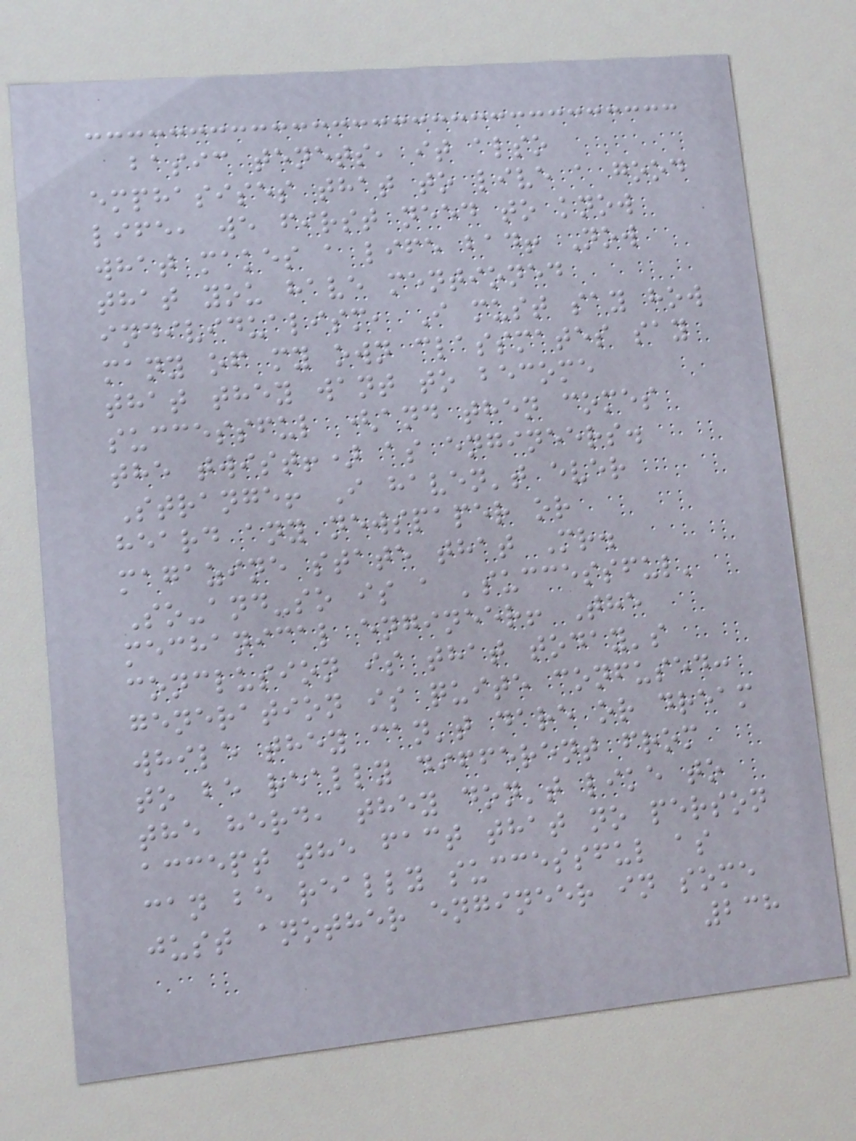basic tenets, it also
emphasises that to live a good
life, we first need to know
what makes a life bad! Now
that you have mentioned
individualism, I must say how
many of my own classmates say
that they want to become
successful (and then comes
the twist!) as engineers.
Strange! I haven't ever
heard any newspaper or
magazine state that Mr.
So-and-so is a 'successful'
mechanical engineer! The
conclusion is that today's
generation is quite confused:
while they can't dare or dream
to be really different from
the herd, they don't like to
accept the fact that no person
can be really successful as
just another engineer in some
238
